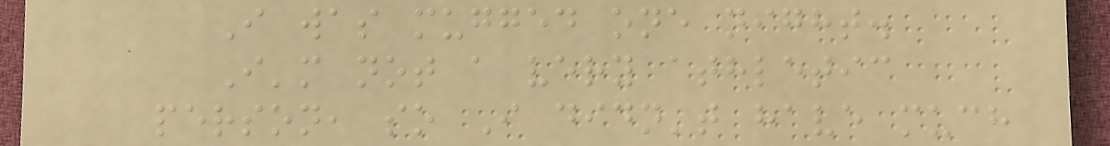I was mugged one night.
I'm not a very athletic
person, so I didn't have much
